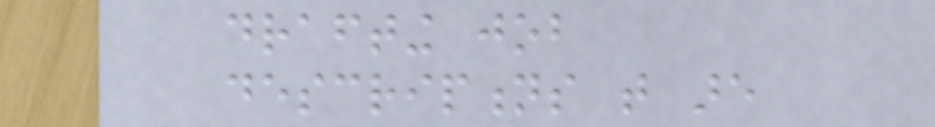drafting job
descriptions that are
